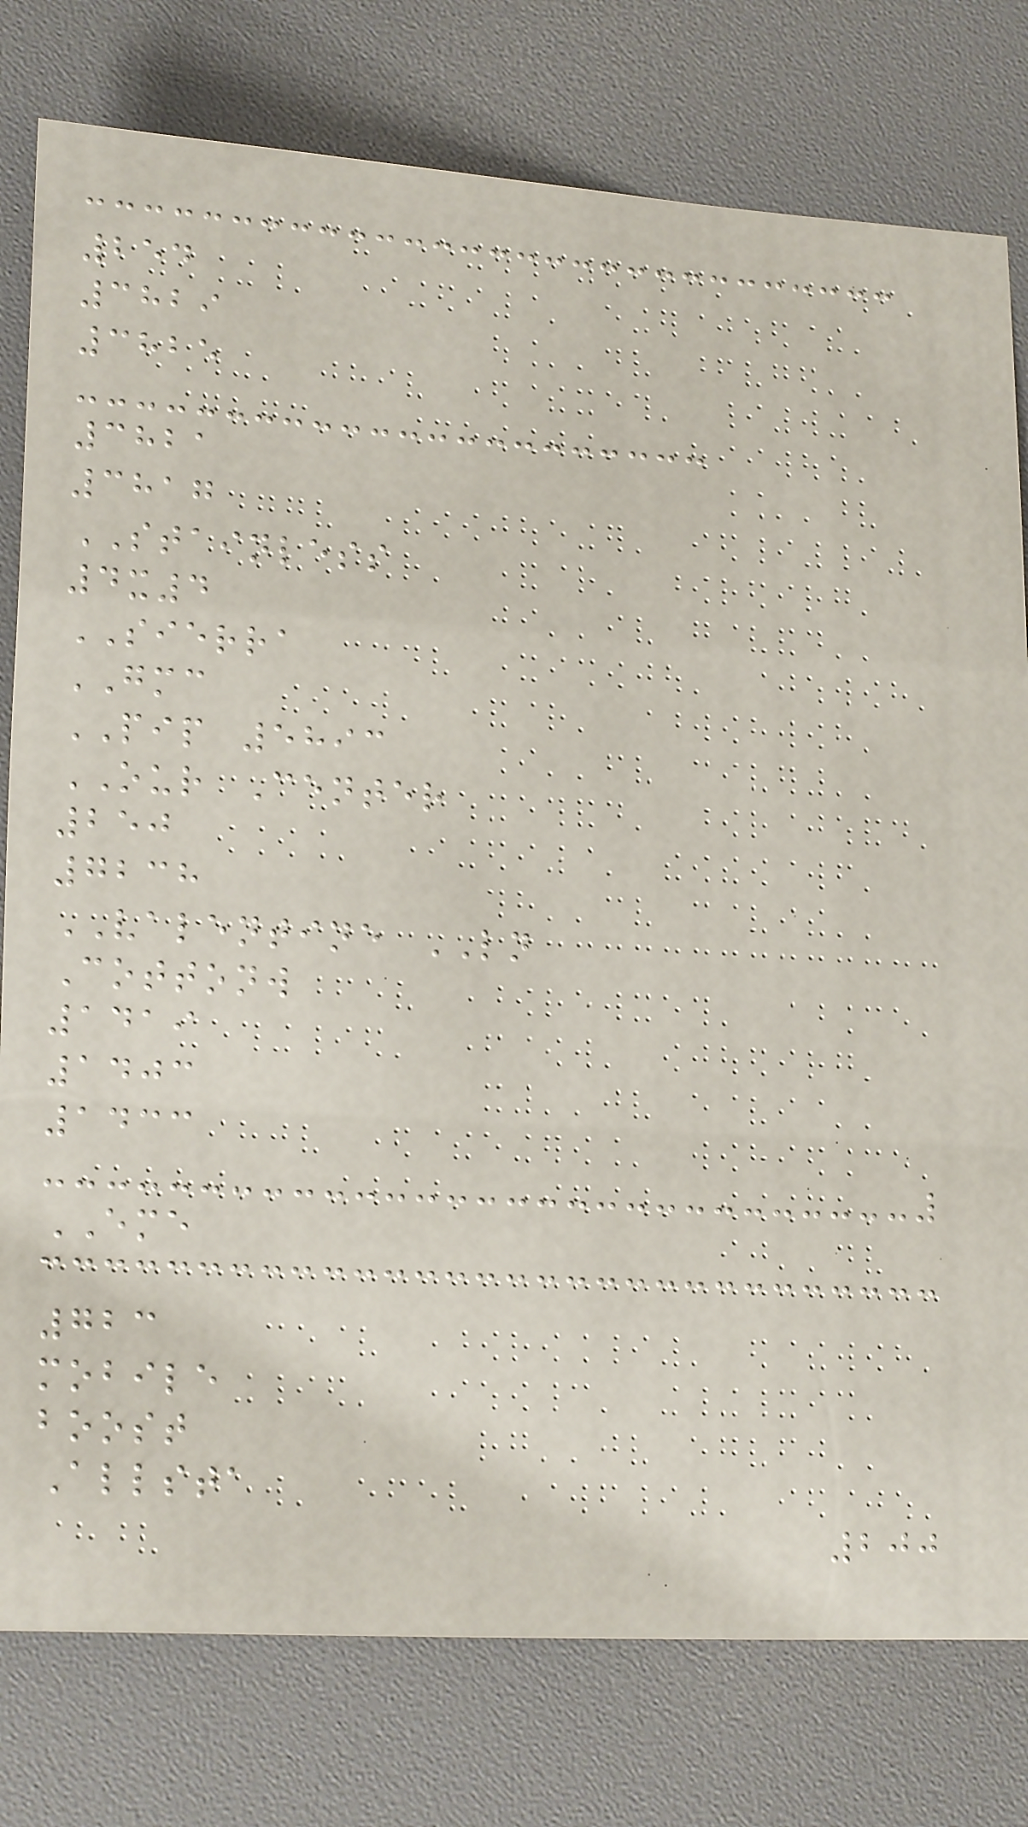254
3829
3825
3821
3817
STAINLESS
4x4
SIERRA
GMC
PIP 5893
OUR Center
250
7238
VALENTINE LN
Cottonw
1419
1403
1433
EME
723
mobile
boost
Allsta
200
